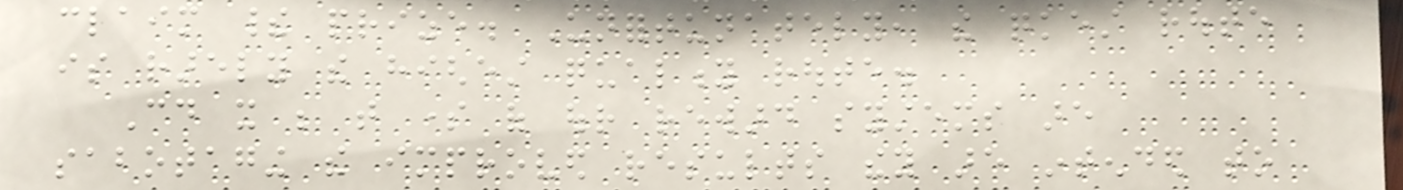claim their prize. Unfortunately, the quickest route
is rarely the highest quality route.
Could it be that some of our reward systems are
sabotaging the improved results they are intended to
